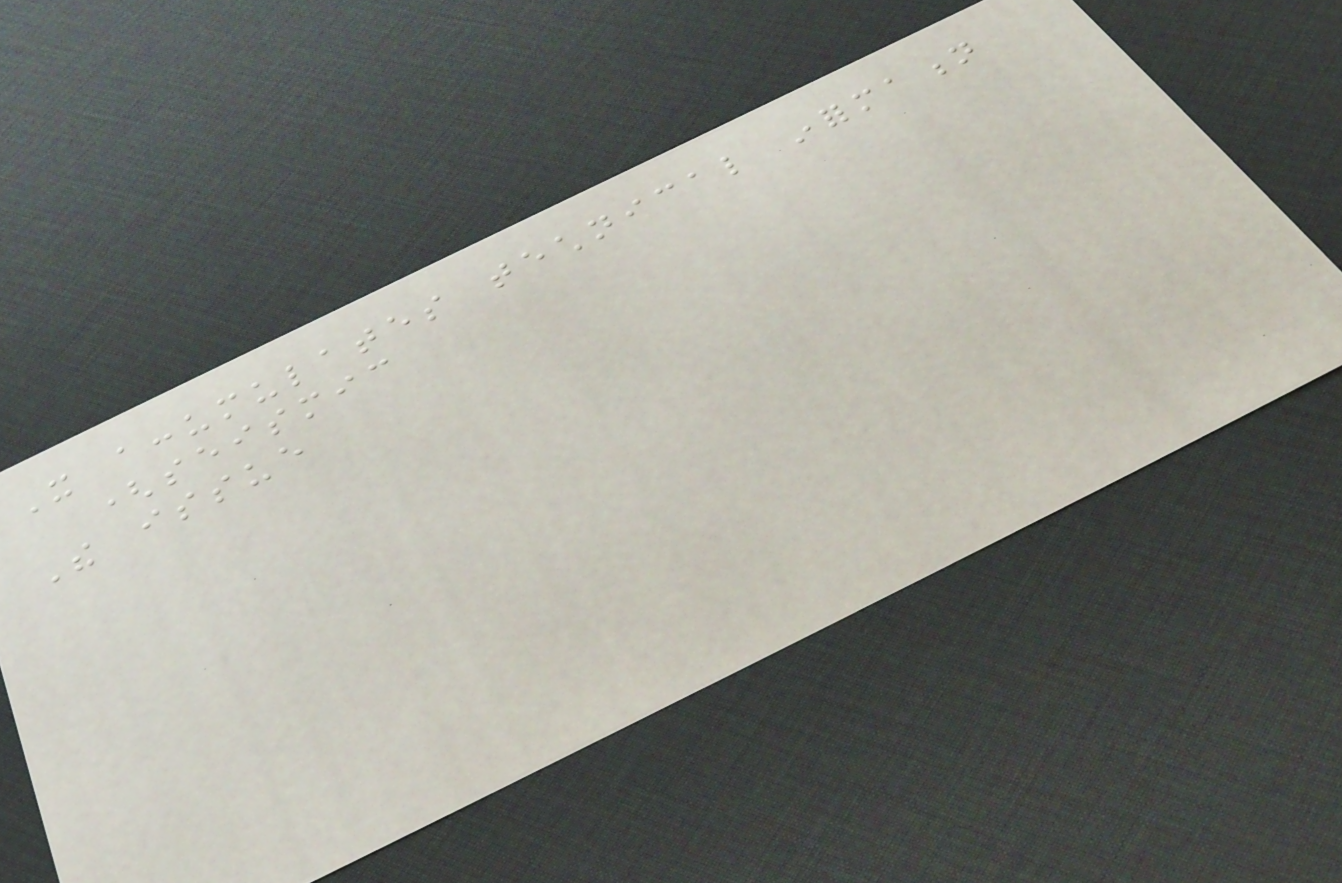It accumulates technical information
(seismic
The issue
